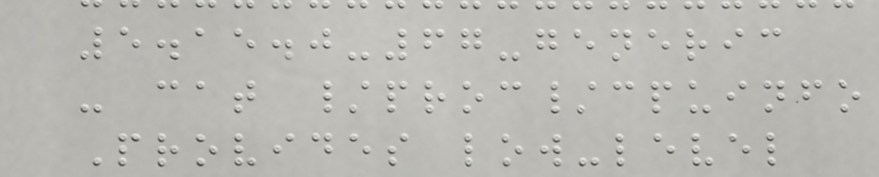5.15.0-67-generic
- cat /proc/cpuinfo
Provides low-level
